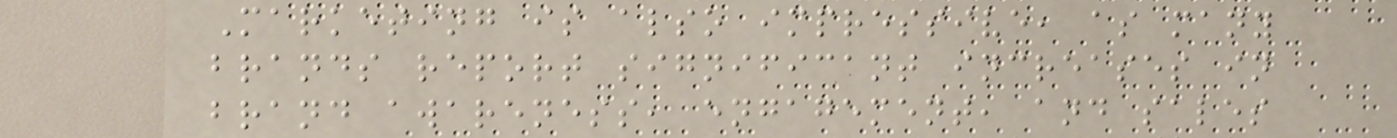Marketing is also impressive, as many
brands report significant increases in
brand awareness, engagement, and sales
